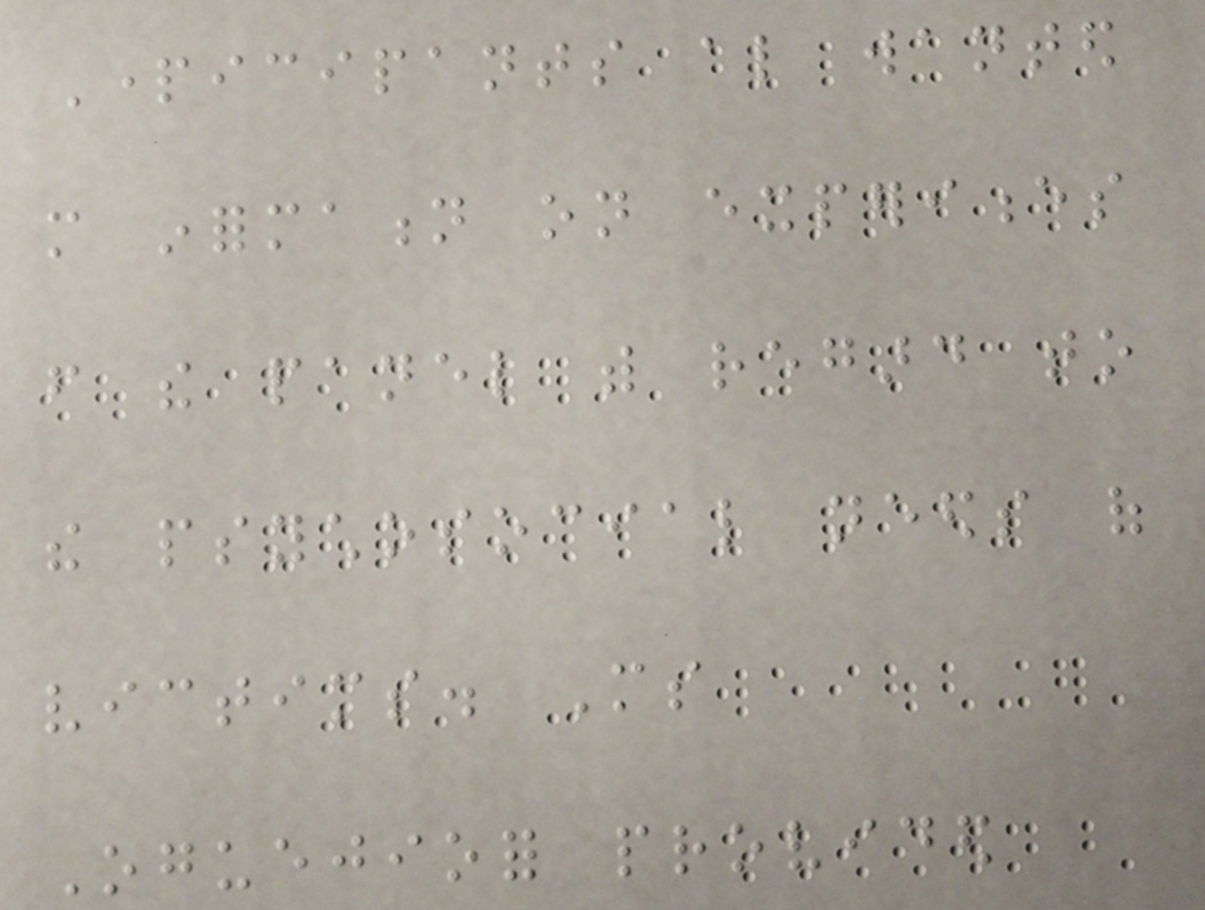Participants also wanted
more information on experiences
from the panel with regard to
the psychosocial needs of
victims. Ms
Oguejiofor provided
